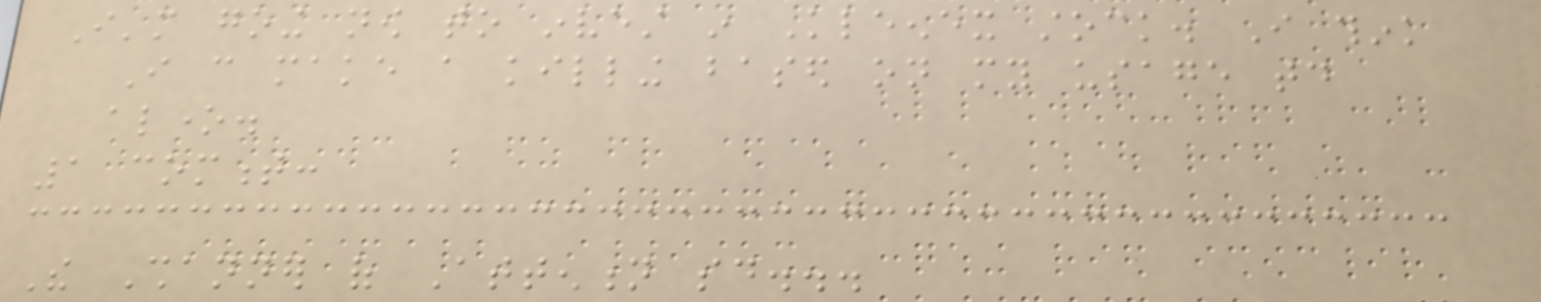I'm going now to invest in Kleenex stock. I think
I can make a killing based on my usage today
alone.
1 comment:
The Shanner of Attention said...
